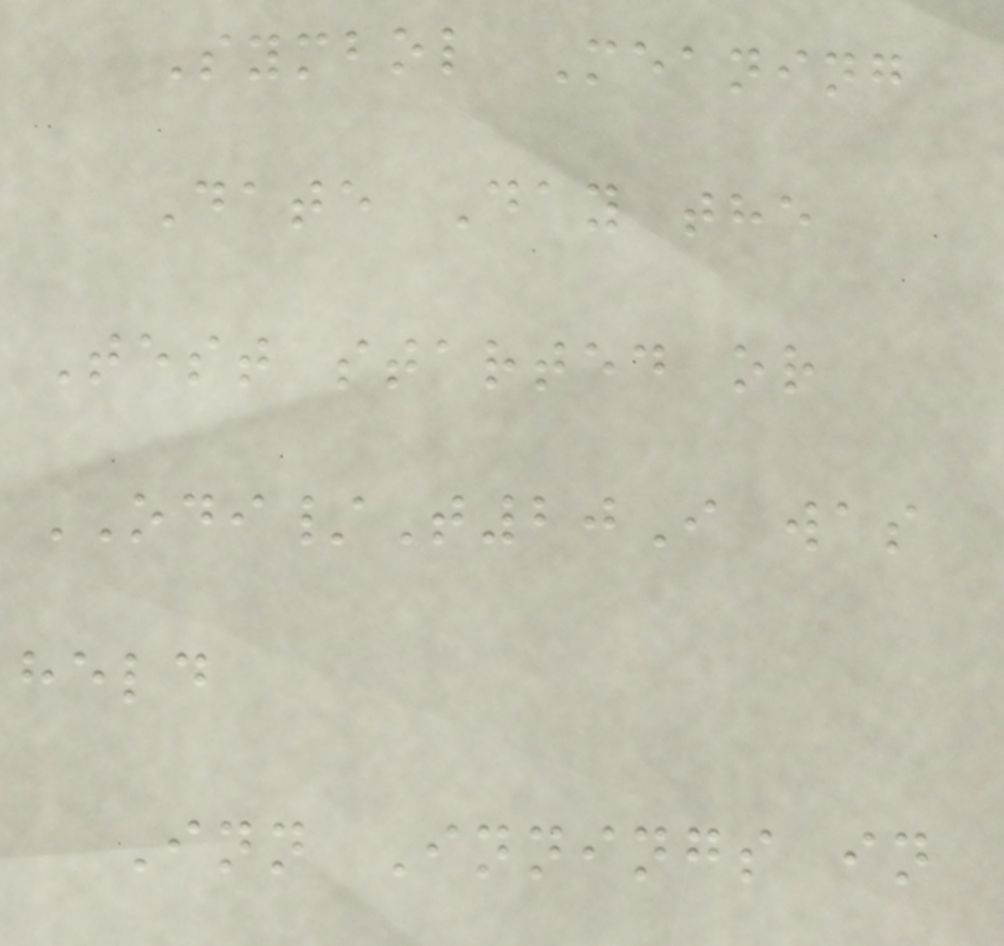Symbol Meaning
Date Day the
Test started or
ODI/T20I was
held
Inn Innings in
